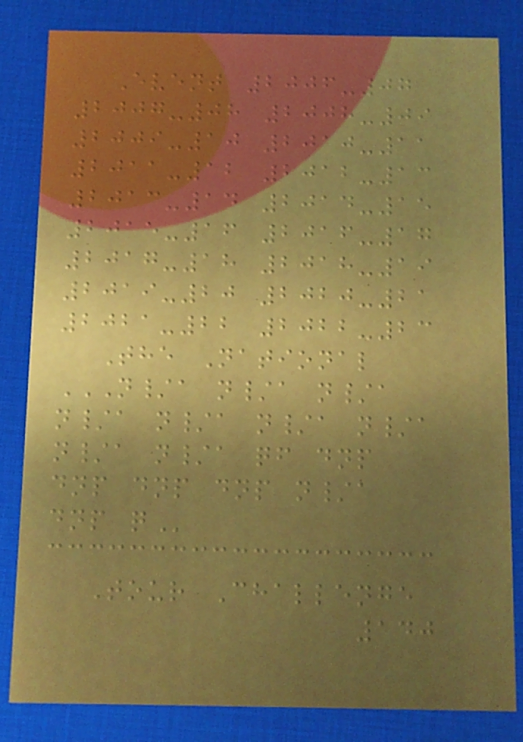Event 2006-07
2007-08 2008-09
2009-10 2010-11
2011-12 2012-13
2013-14 2014-15
2015-16 2016-17
2017-18 2018-19
2019-20 2020-21
2021-22 2022-23
The National
N/A N/A N/A
N/A N/A N/A N/A
N/A N/A QF DNP
DNP DNP DNP N/A
DNP Q
Tour Challenge
140
